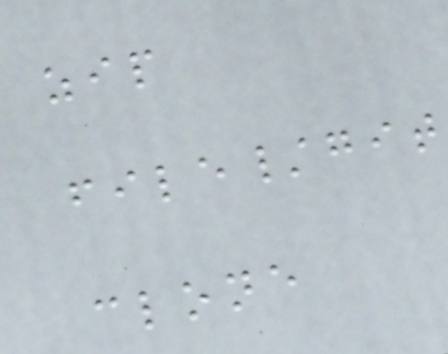zip
file/git
clone
